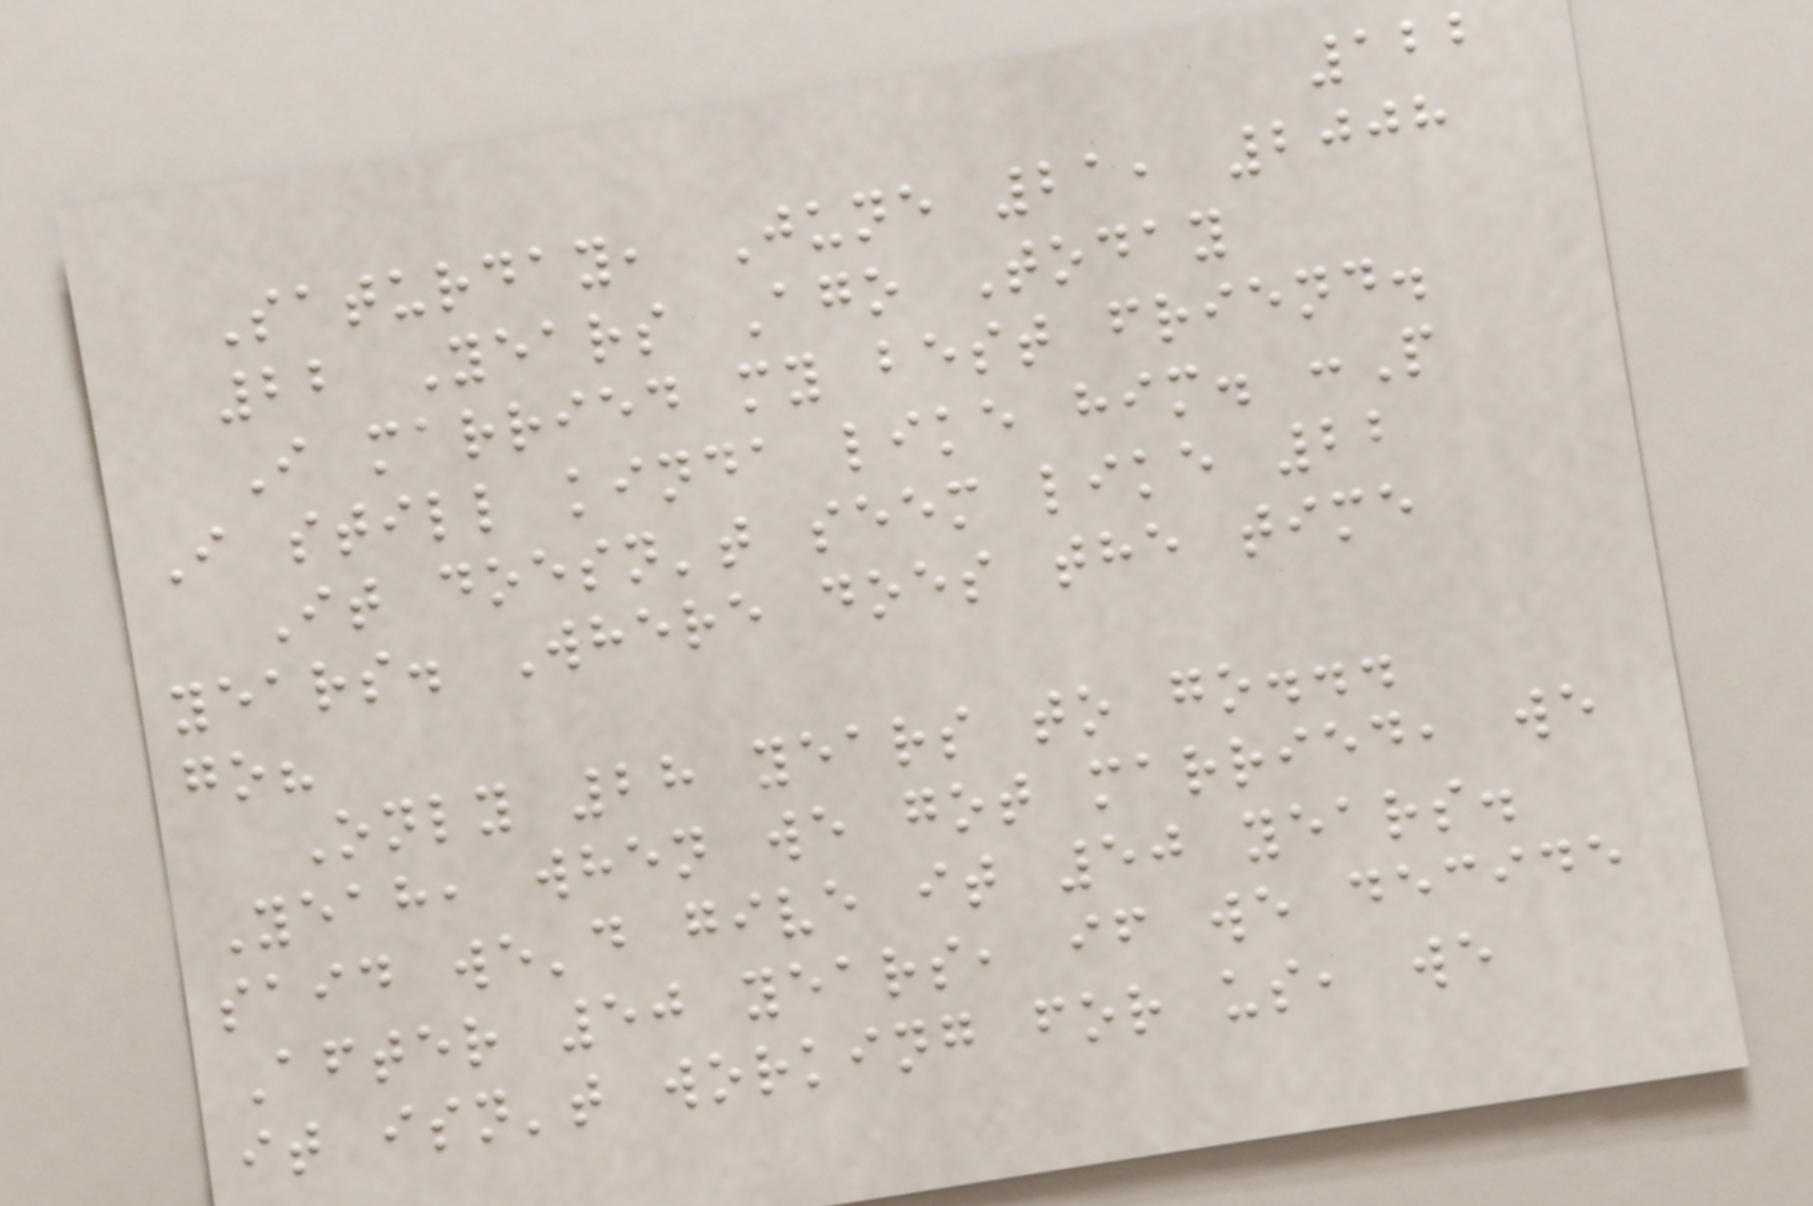122
Saturday, June 21, 2008
22 Years Ago Today
I married my best friend.
I still kinda like him. :P
It doesn't seem like 22
years. Where does the time
go?
Only 28 years to go...
Yeah, when we got married, we
said we'd give it 50 years.
After 50 years, if we decide
it isn't working for us, we
